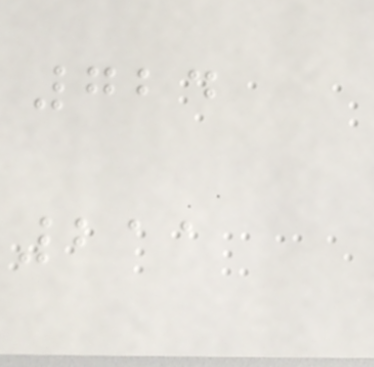724
211
